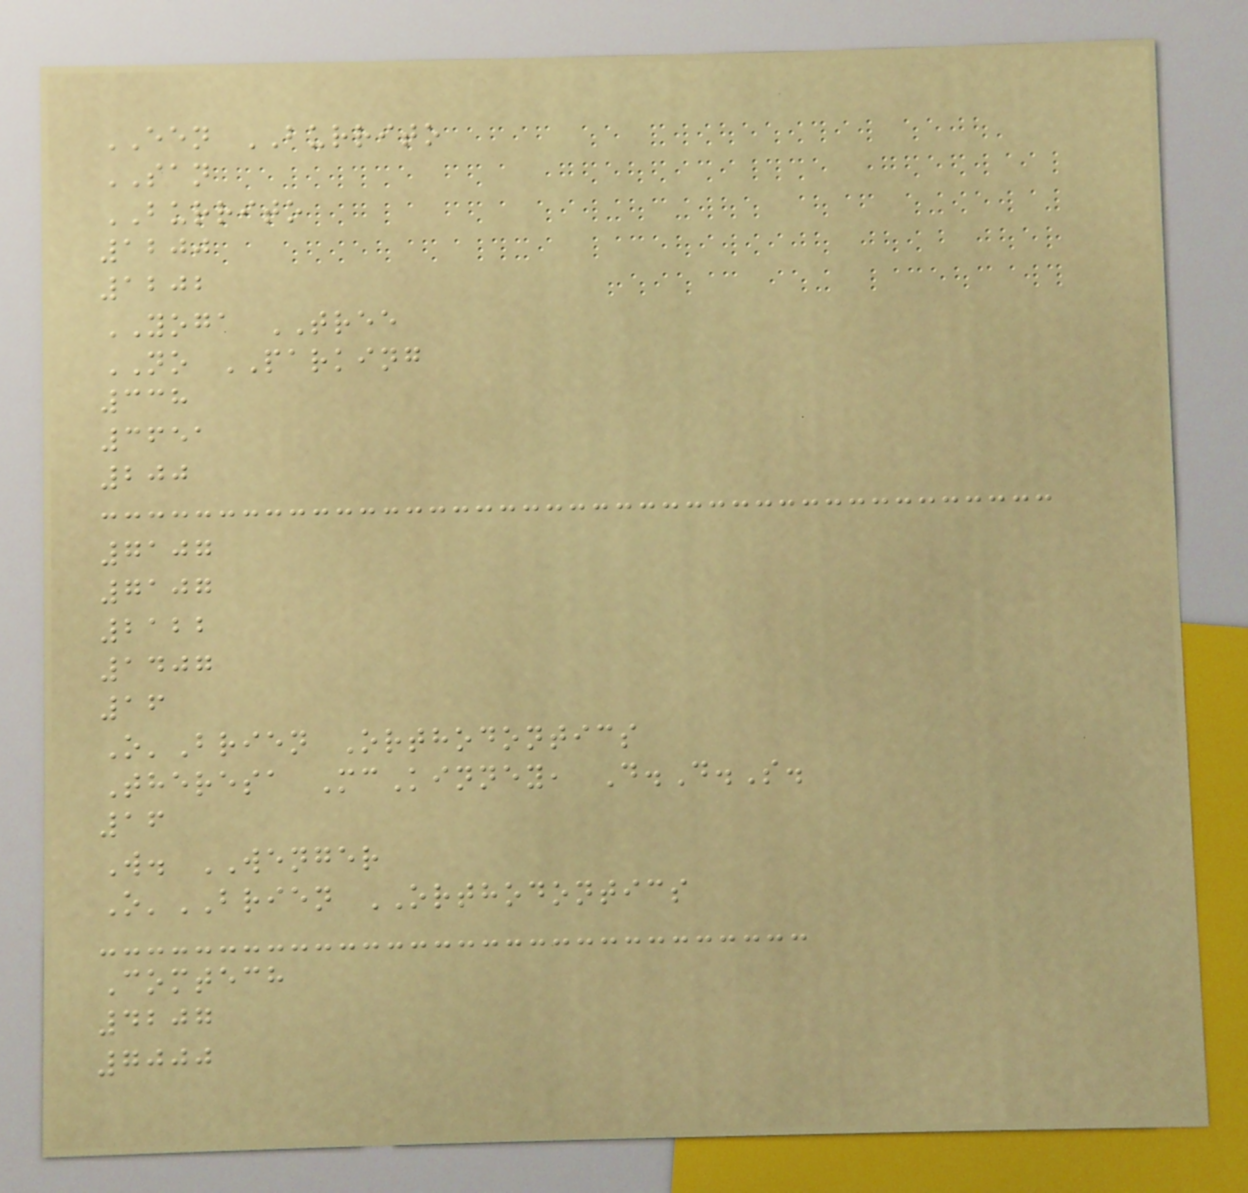EEN BURRITO
SAN
BURRITO
1200
1202
YOGA TREE
NO PARKING
338
3651
200
7107
7107
2122
1407
16
O'Brien Orthodontics
Theresa McKinney, D.D.S.
16
W. WENGER
O'BRIEN ORTHODONTICS
Comtech
4207
7000
